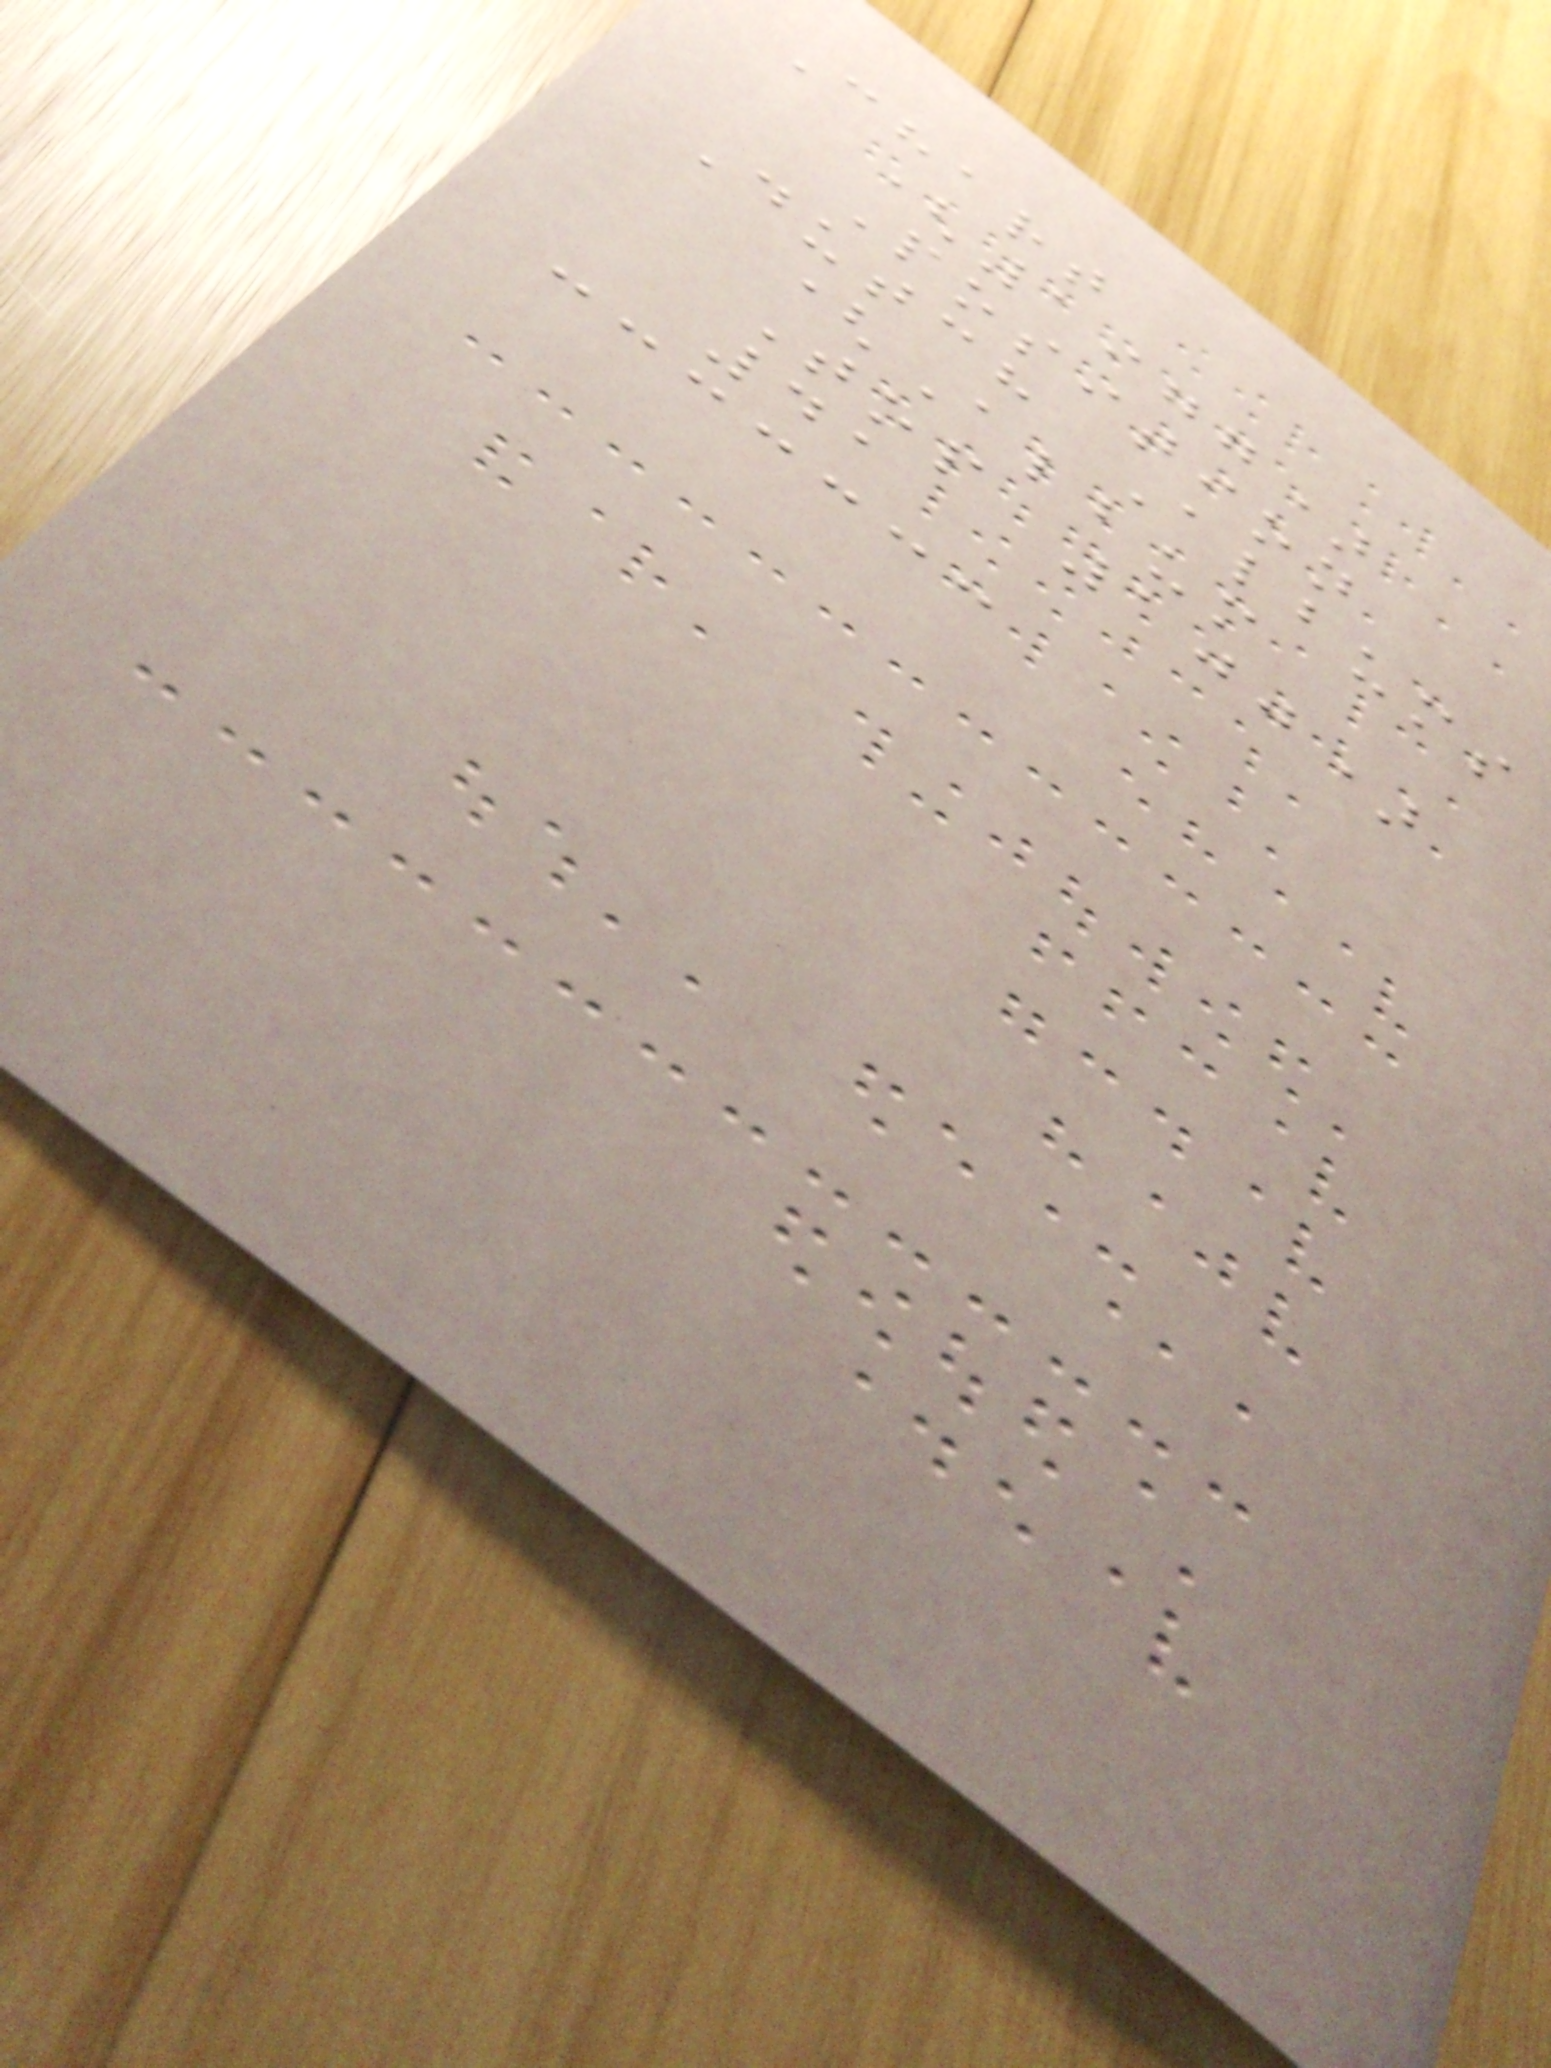Chart
(1977)
Position
Dutch Albums
(Album
Top 100)
41
